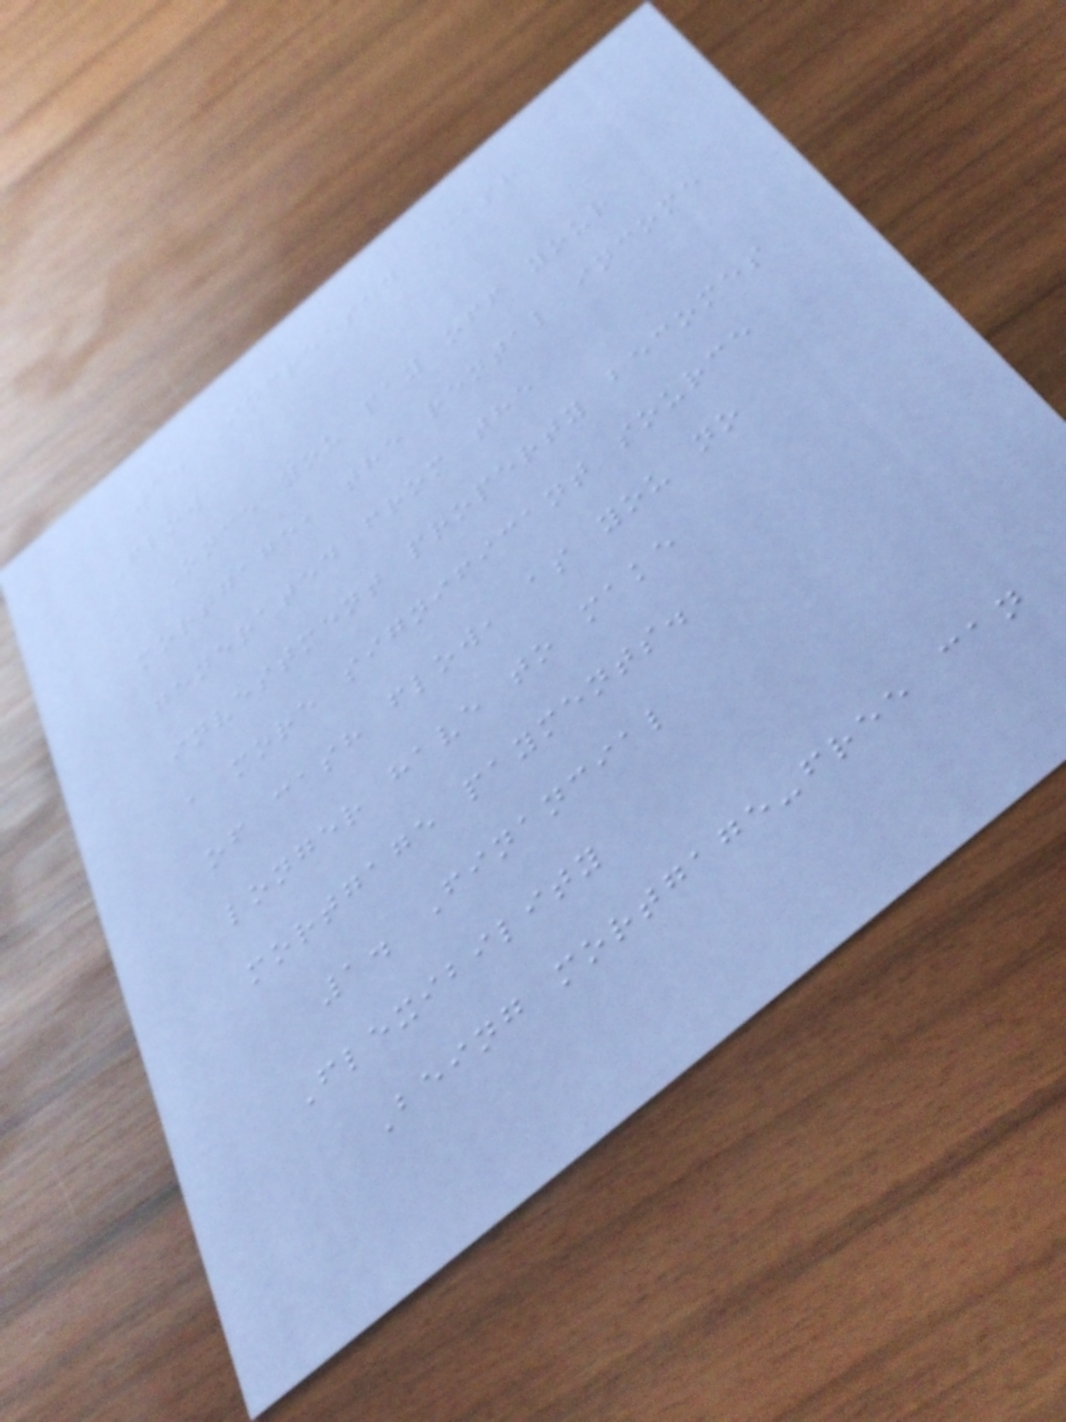1. Increased Cash
Flow
Once you pay off your
mortgage, the rental income
generated from the
investment property becomes
a more significant source
of cash flow, as you no
longer have to make
mortgage payments.
1. Financial
Flexibility
Being mortgage-free can
